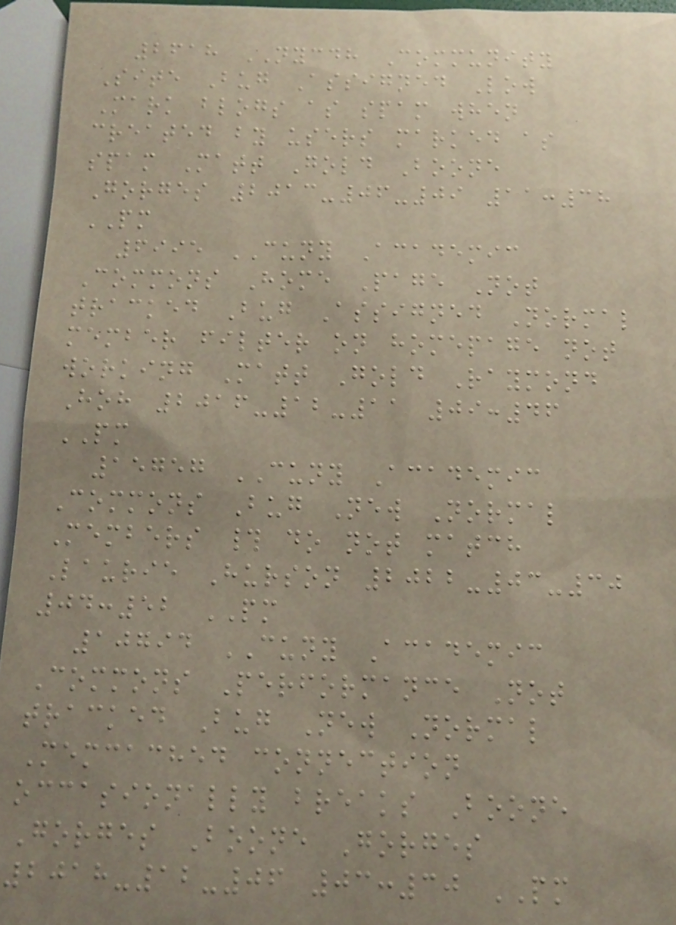2618 NYCDH Community
Site Bug Assigned Low
Mark blogs as spam when
created by users marked as
spam Matt Gold Boone
Gorges 2013-06-09 11:38
PM
6995 CUNY Academic
Commons Home Page Not
tracked Bug Assigned Normal
member filter on homepage not
working Matt Gold Raymond
Hoh 2016-12-11 09:46
PM
15757 CUNY Academic
Commons Bug New Normal
Members # do not match
Laurie Hurson 2022-03-30
04:52 PM
10794 CUNY Academic
Commons Performance Not
tracked Bug New Normal
Memcached connection
occasionally breaks Boone
Gorges Boone Gorges
2018-12-06 03:30 PM
